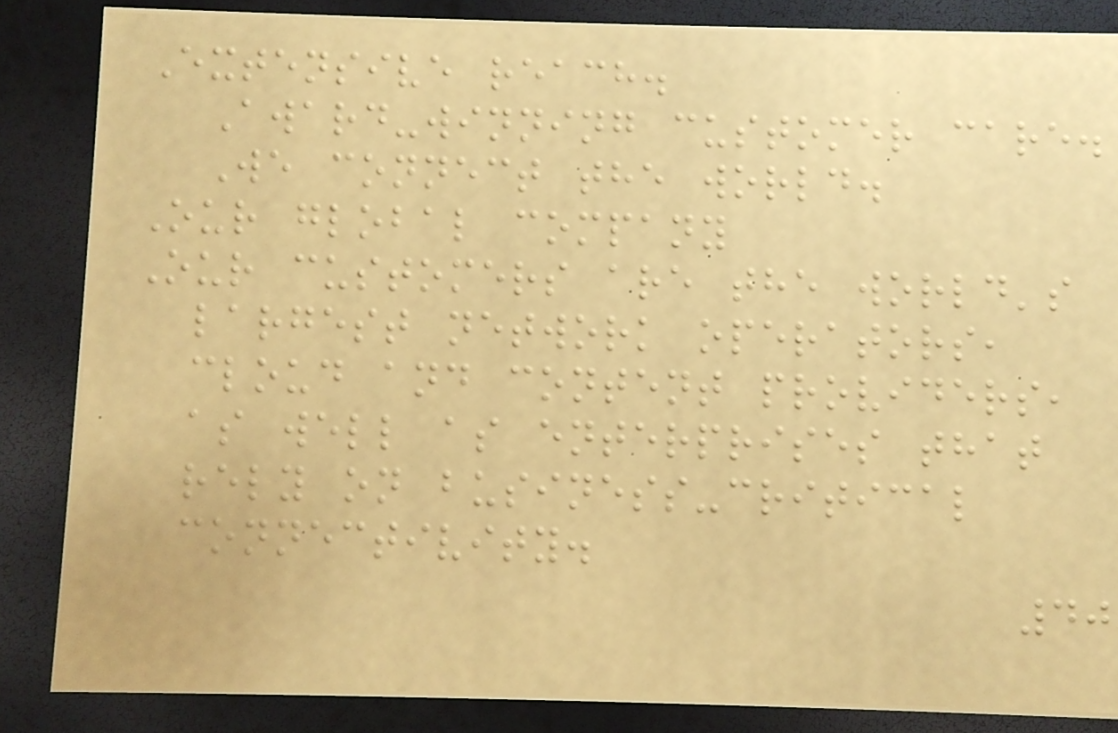Extensive reach.
Award-winning customer care.
We connect the world.
Our global company
Our customers are the world's
largest network operators,
cloud and content providers,
as well as enterprises that
rely on business-critical
connectivity.
40
